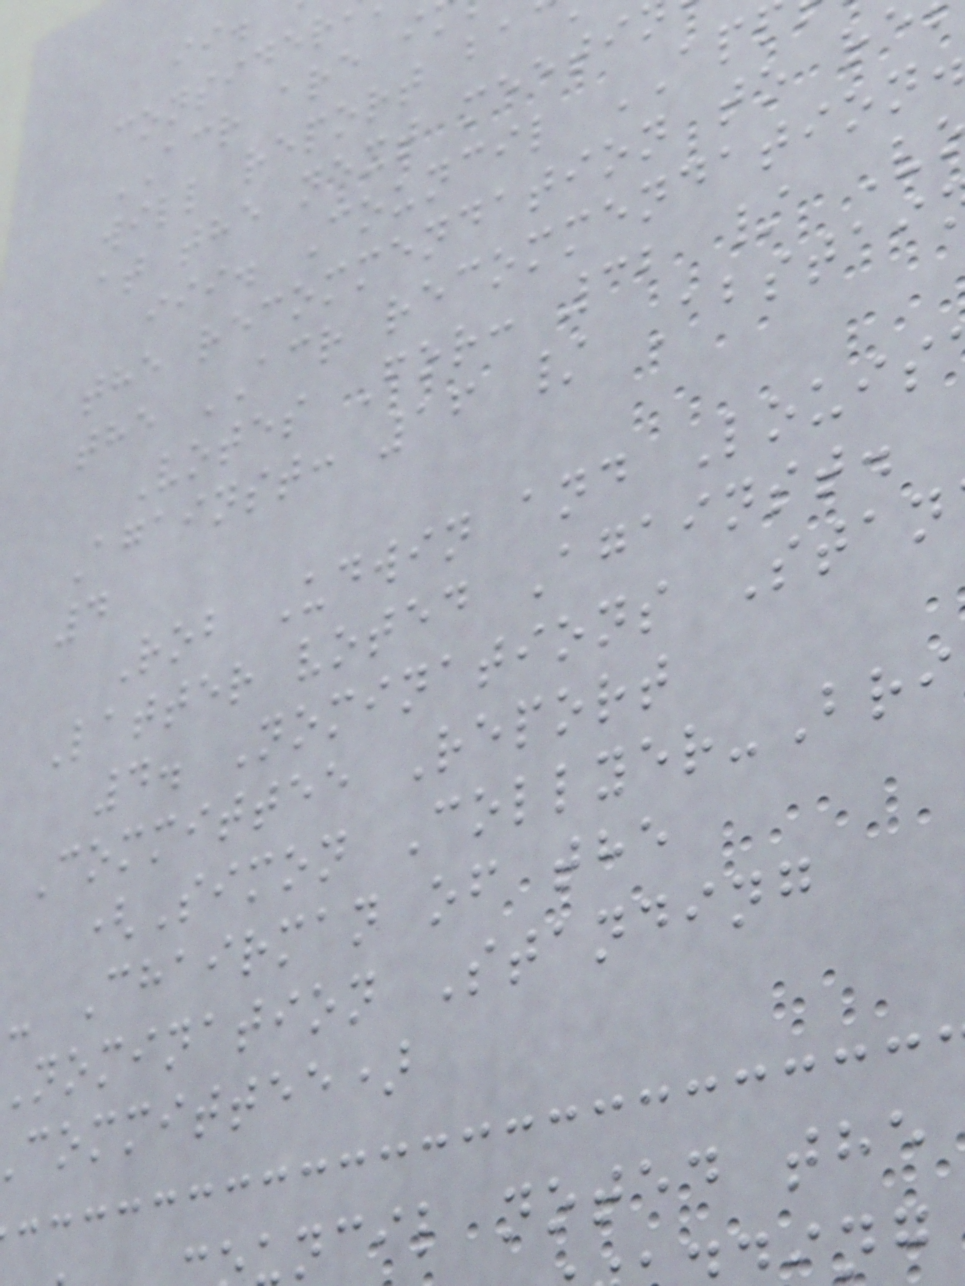consider
ACR are i
will report ba
at the next meeti
iii. Council AP
the recommendation to r
the ACR recommendation
Votes For: 32 / V
Against: 16 / Abstai
4
Rob Udwin and Louis
Latter voted Against.
4. Nominations Stan
Committee Report
(Simon Collyer-Bri
- Chairman of the
nomination Standing
committee)
uncil noted the
